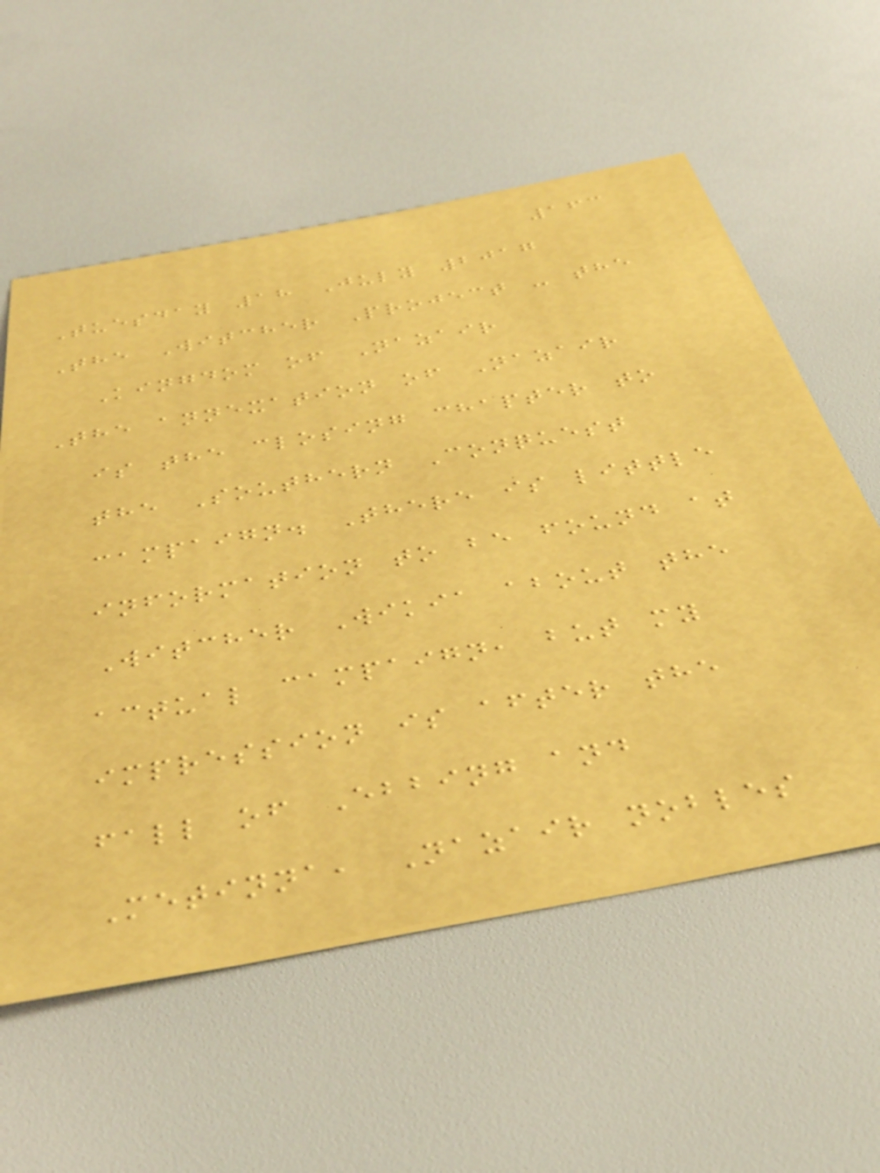163
Tuesday 18 July 2017
The Witcher Project - the
Kingdom of Nazair
The annexation of Nazair
is the closing chapter to
the Southern Conquest
campaign. There is little
information to be found at
Witcher Wikia about the
actual campaign, but my
impression is after the
fall of Ebbing and
Metinna, Nazair nobles
